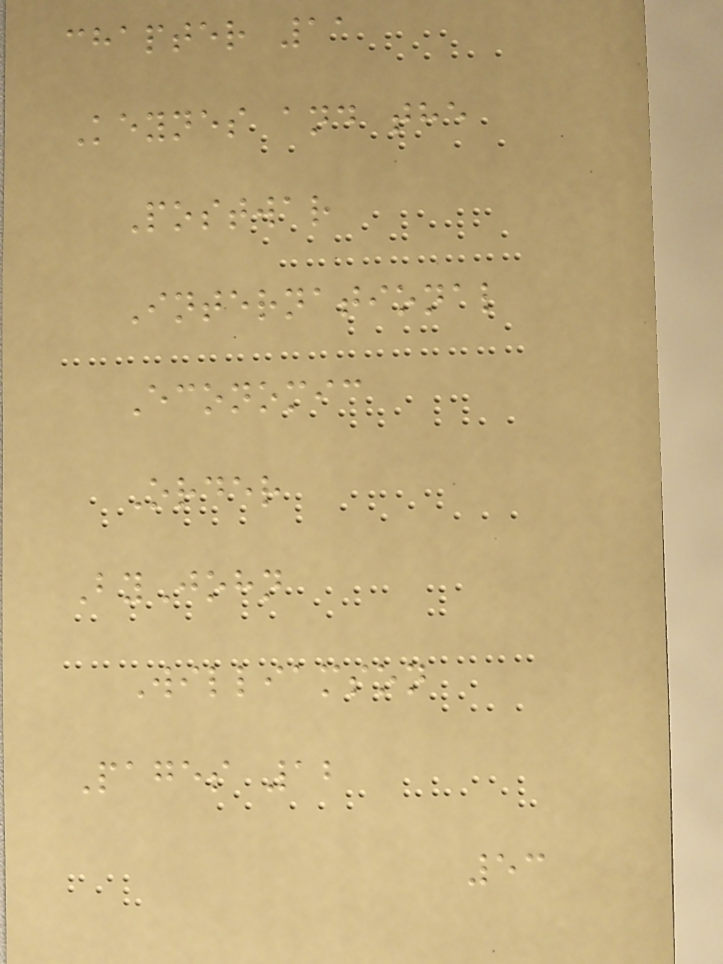chapter 11
Keynes and the
Postwar
International
Economic
Order
ByJohn
Williamson
Pages 12
53
